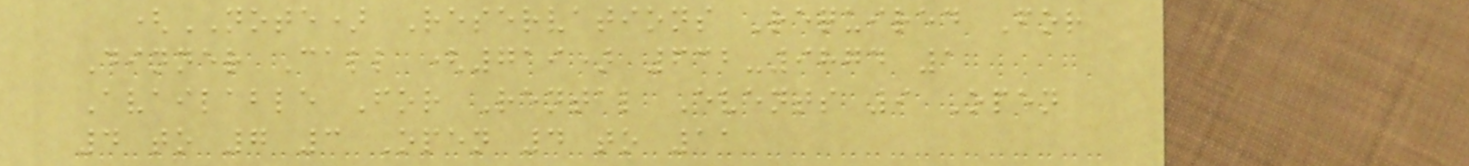(NOTE) Reservations Required For
Dinner Call (719) 632-9874 1
Available For Rental Events 9 Open
4 to 7 3 Open 4 to 11
